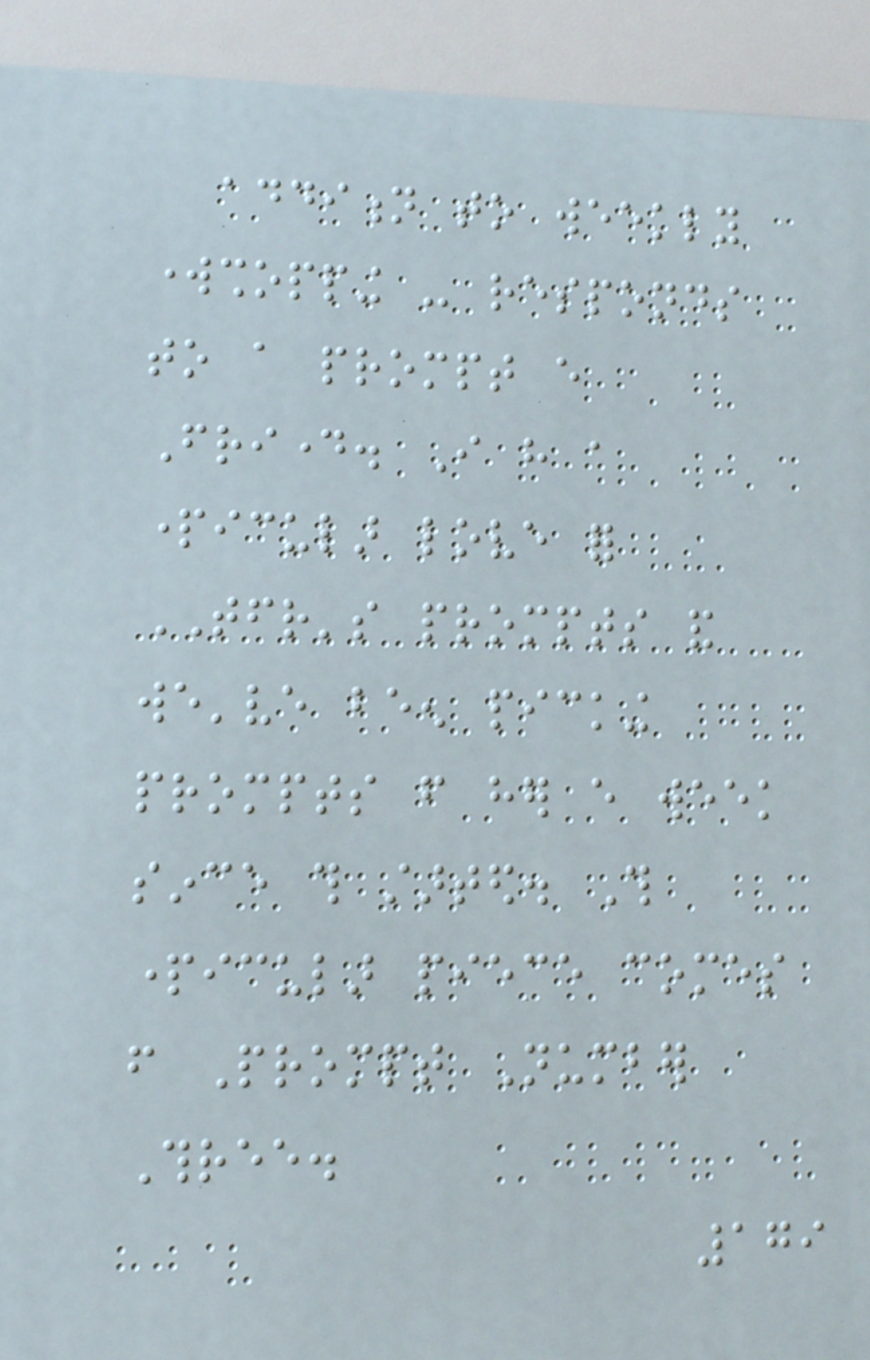addition to weekly
workshopping - responds
to a prompt every
Friday. I have a
particular love for
TFR's prompts and
we've been picking
prompts from her every week
since this started. This
particular piece comes
from Prompt Number
Three.
179
